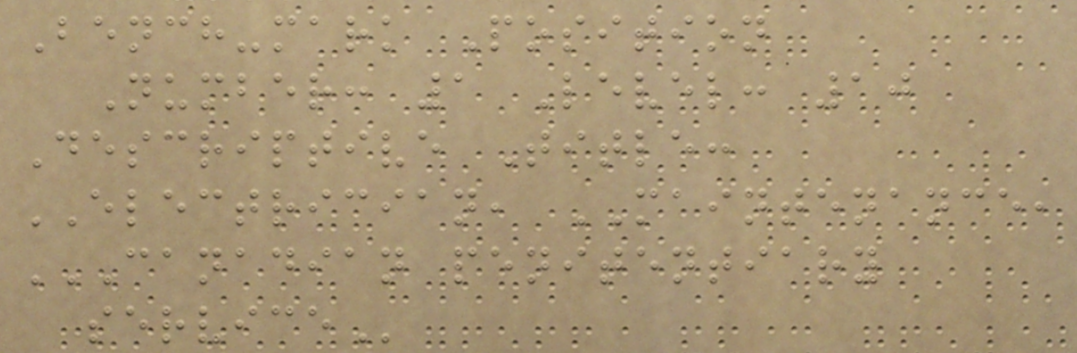Bench-mark Position
Number: 1 Level: 10
Descriptive Title:
ELECTRICIAN, MAINTENANCE,
CANADIAN PENITENTIARY
SERVICE
